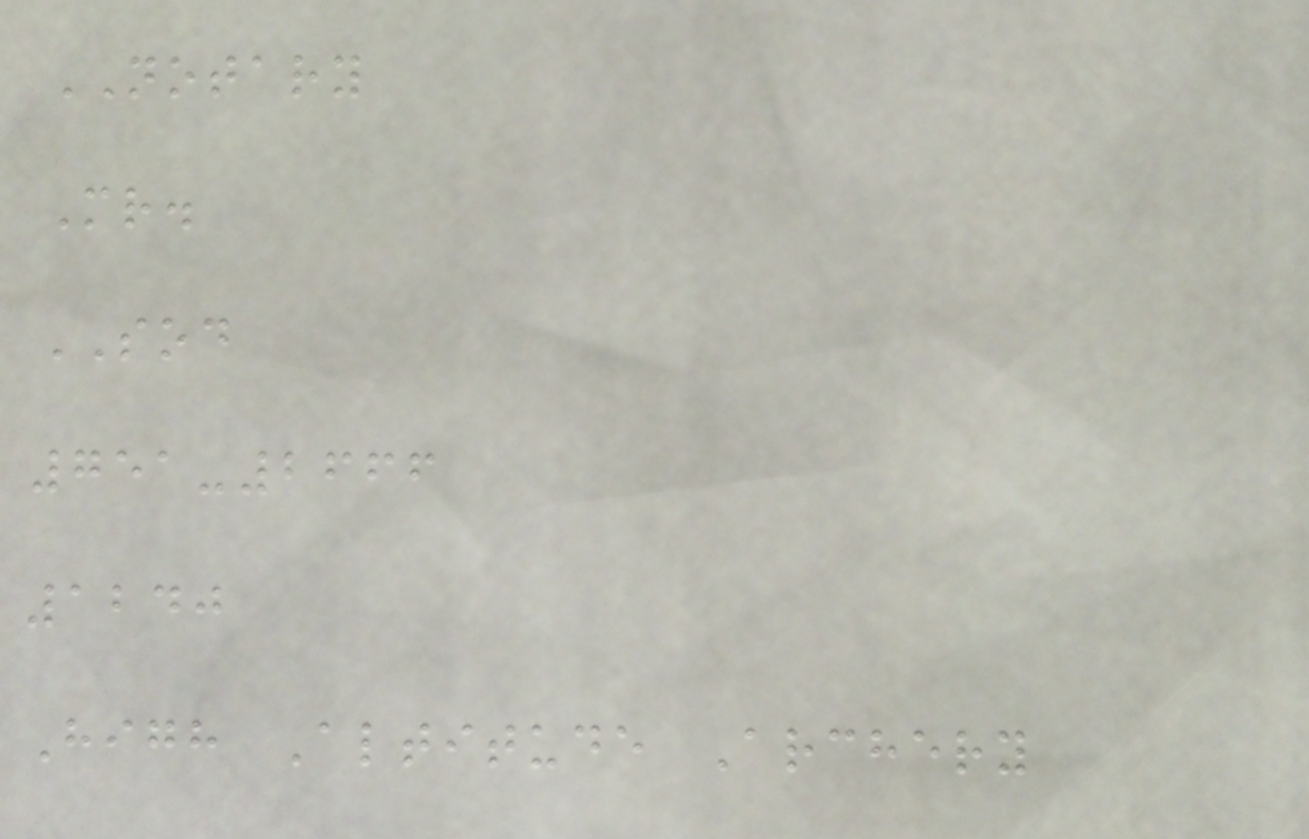NOTARY
Mr.
SOD
751-2666
1240
High Altitude Archery
